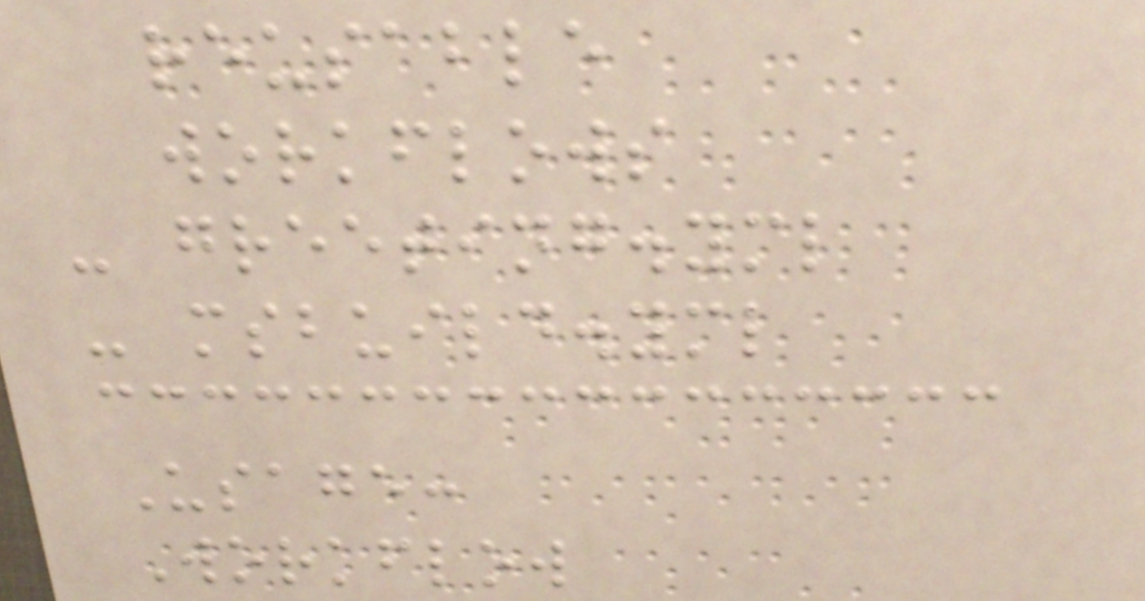reusable
workflows
- greeting.yml
- msbuild.yml
Usage:
Workflow
